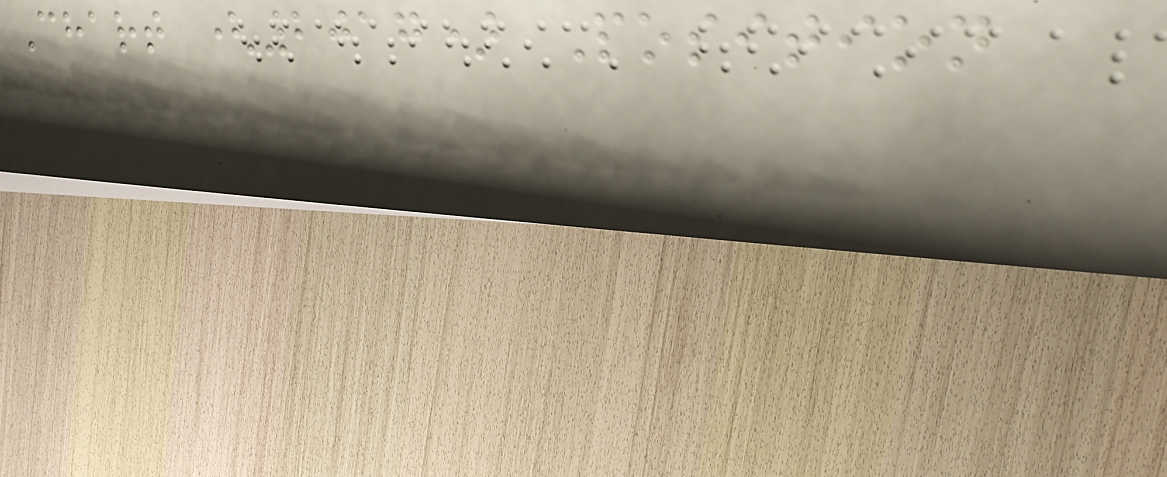Chart (2017) Position
